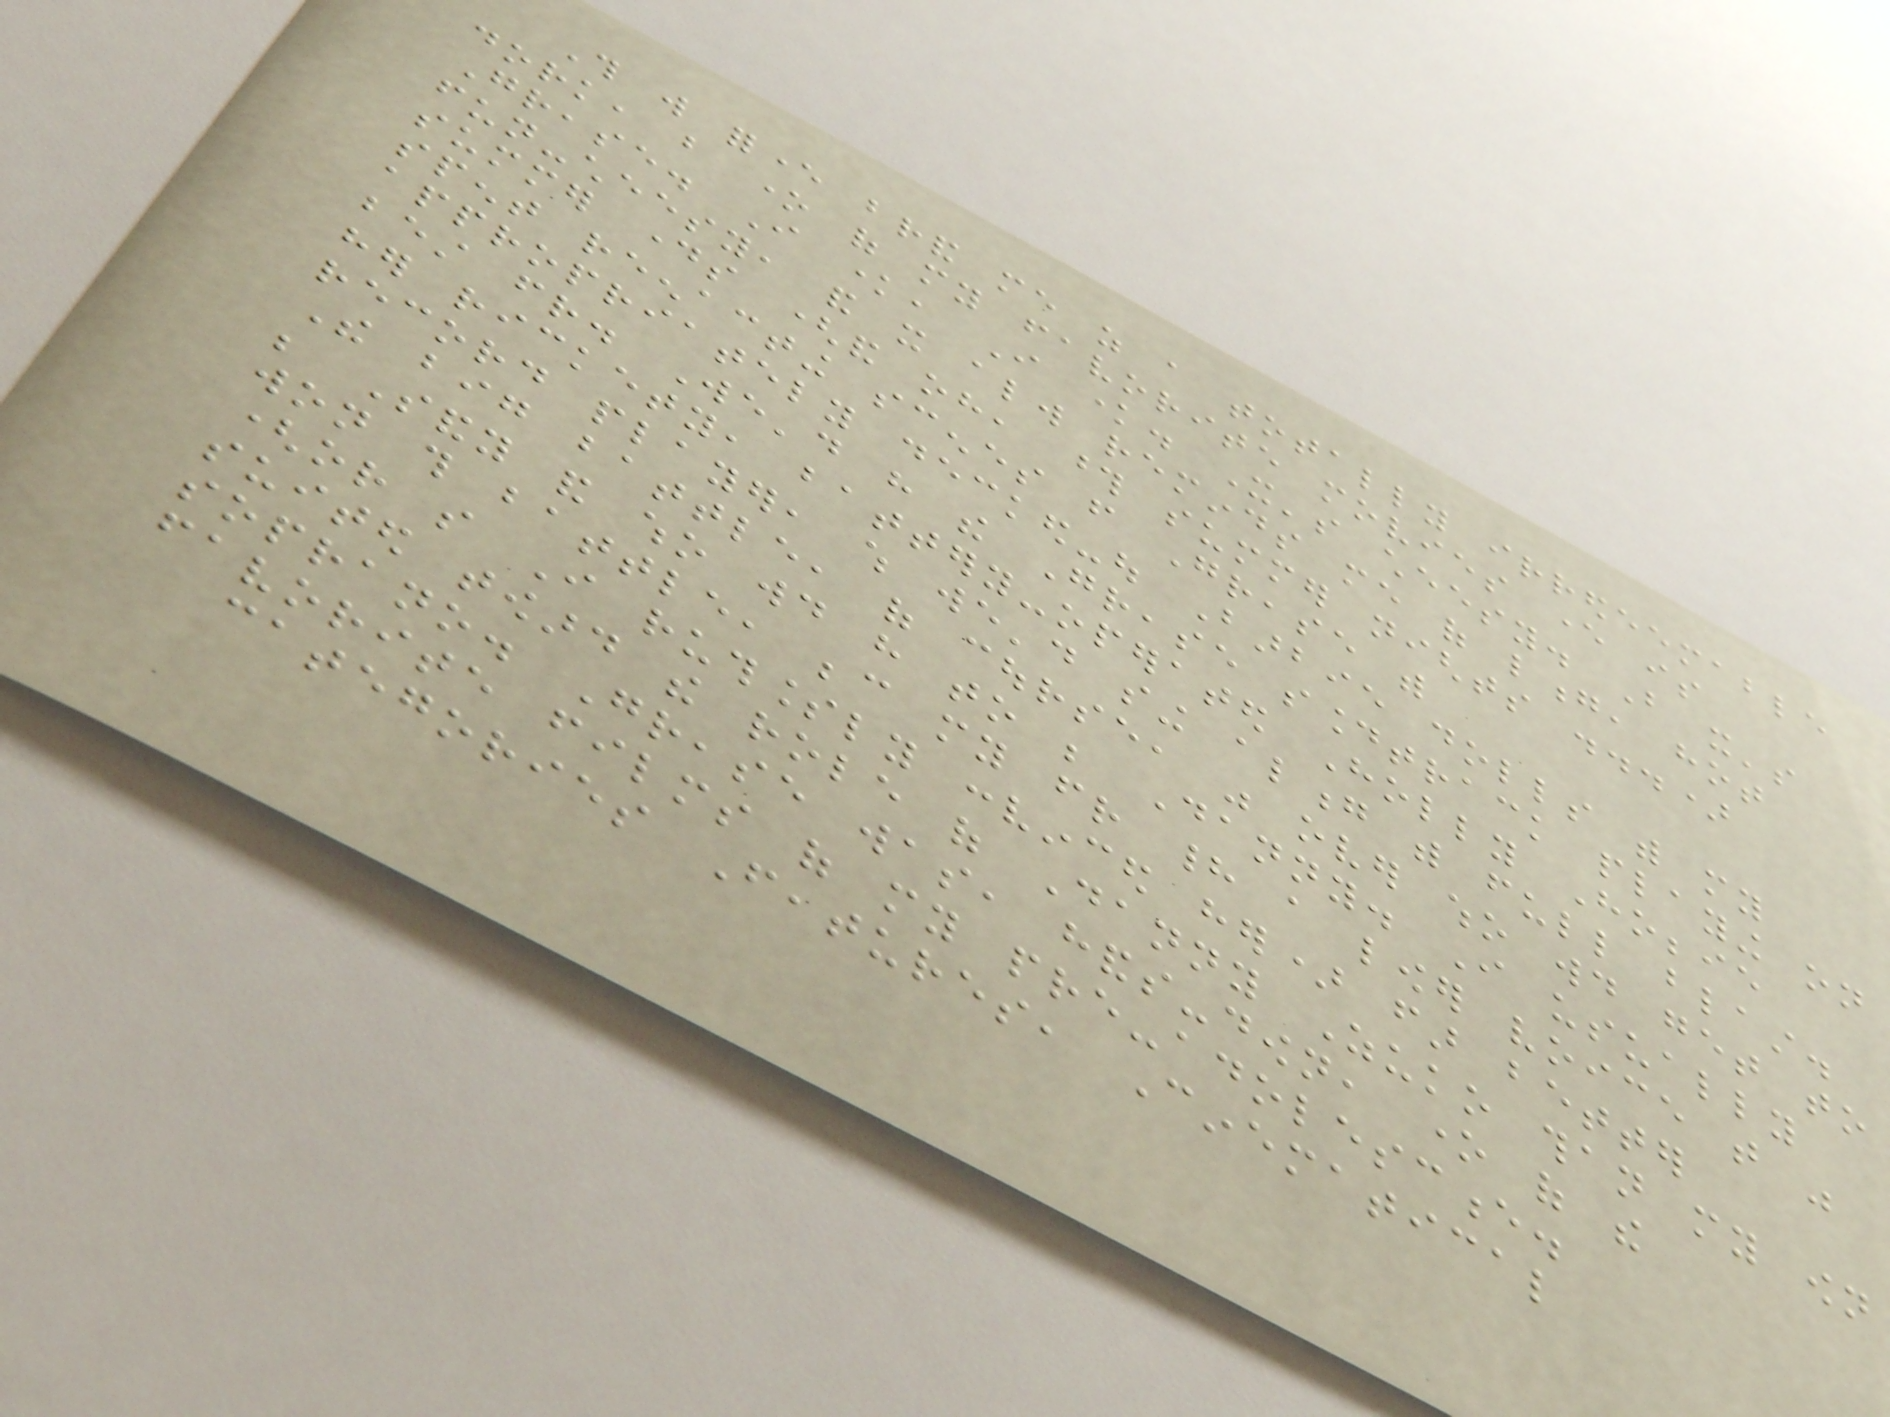This will forever brand me as a totally irredeemable
dork, but one of my favorite movies ever is
Grease. I know, I know. It's cheesy. But it's
fun-cheesy, and it always reminds me of long, hot
summer days (and oh, those summer nights ...)
spent reenacting scenes from Grease with
appropriately decked-out Barbie dolls with my
best friend. We'd have the Grease soundtrack playing on
her rickety, battery-operated Holly Hobbie
record player, which we'd sing along with full blast.
The big battle, of course, was over who would get to
be Sandy and who would have to be Danny. I usually
won this battle, because my friend had a lower voice that was
(or so I ruthlessly convinced her) far better
suited toward the role of Danny Zuko than my own
soprano. Grease was, hands-down, one of the
favorite films of my pre-adolescence.
categories Features, Cinematical
